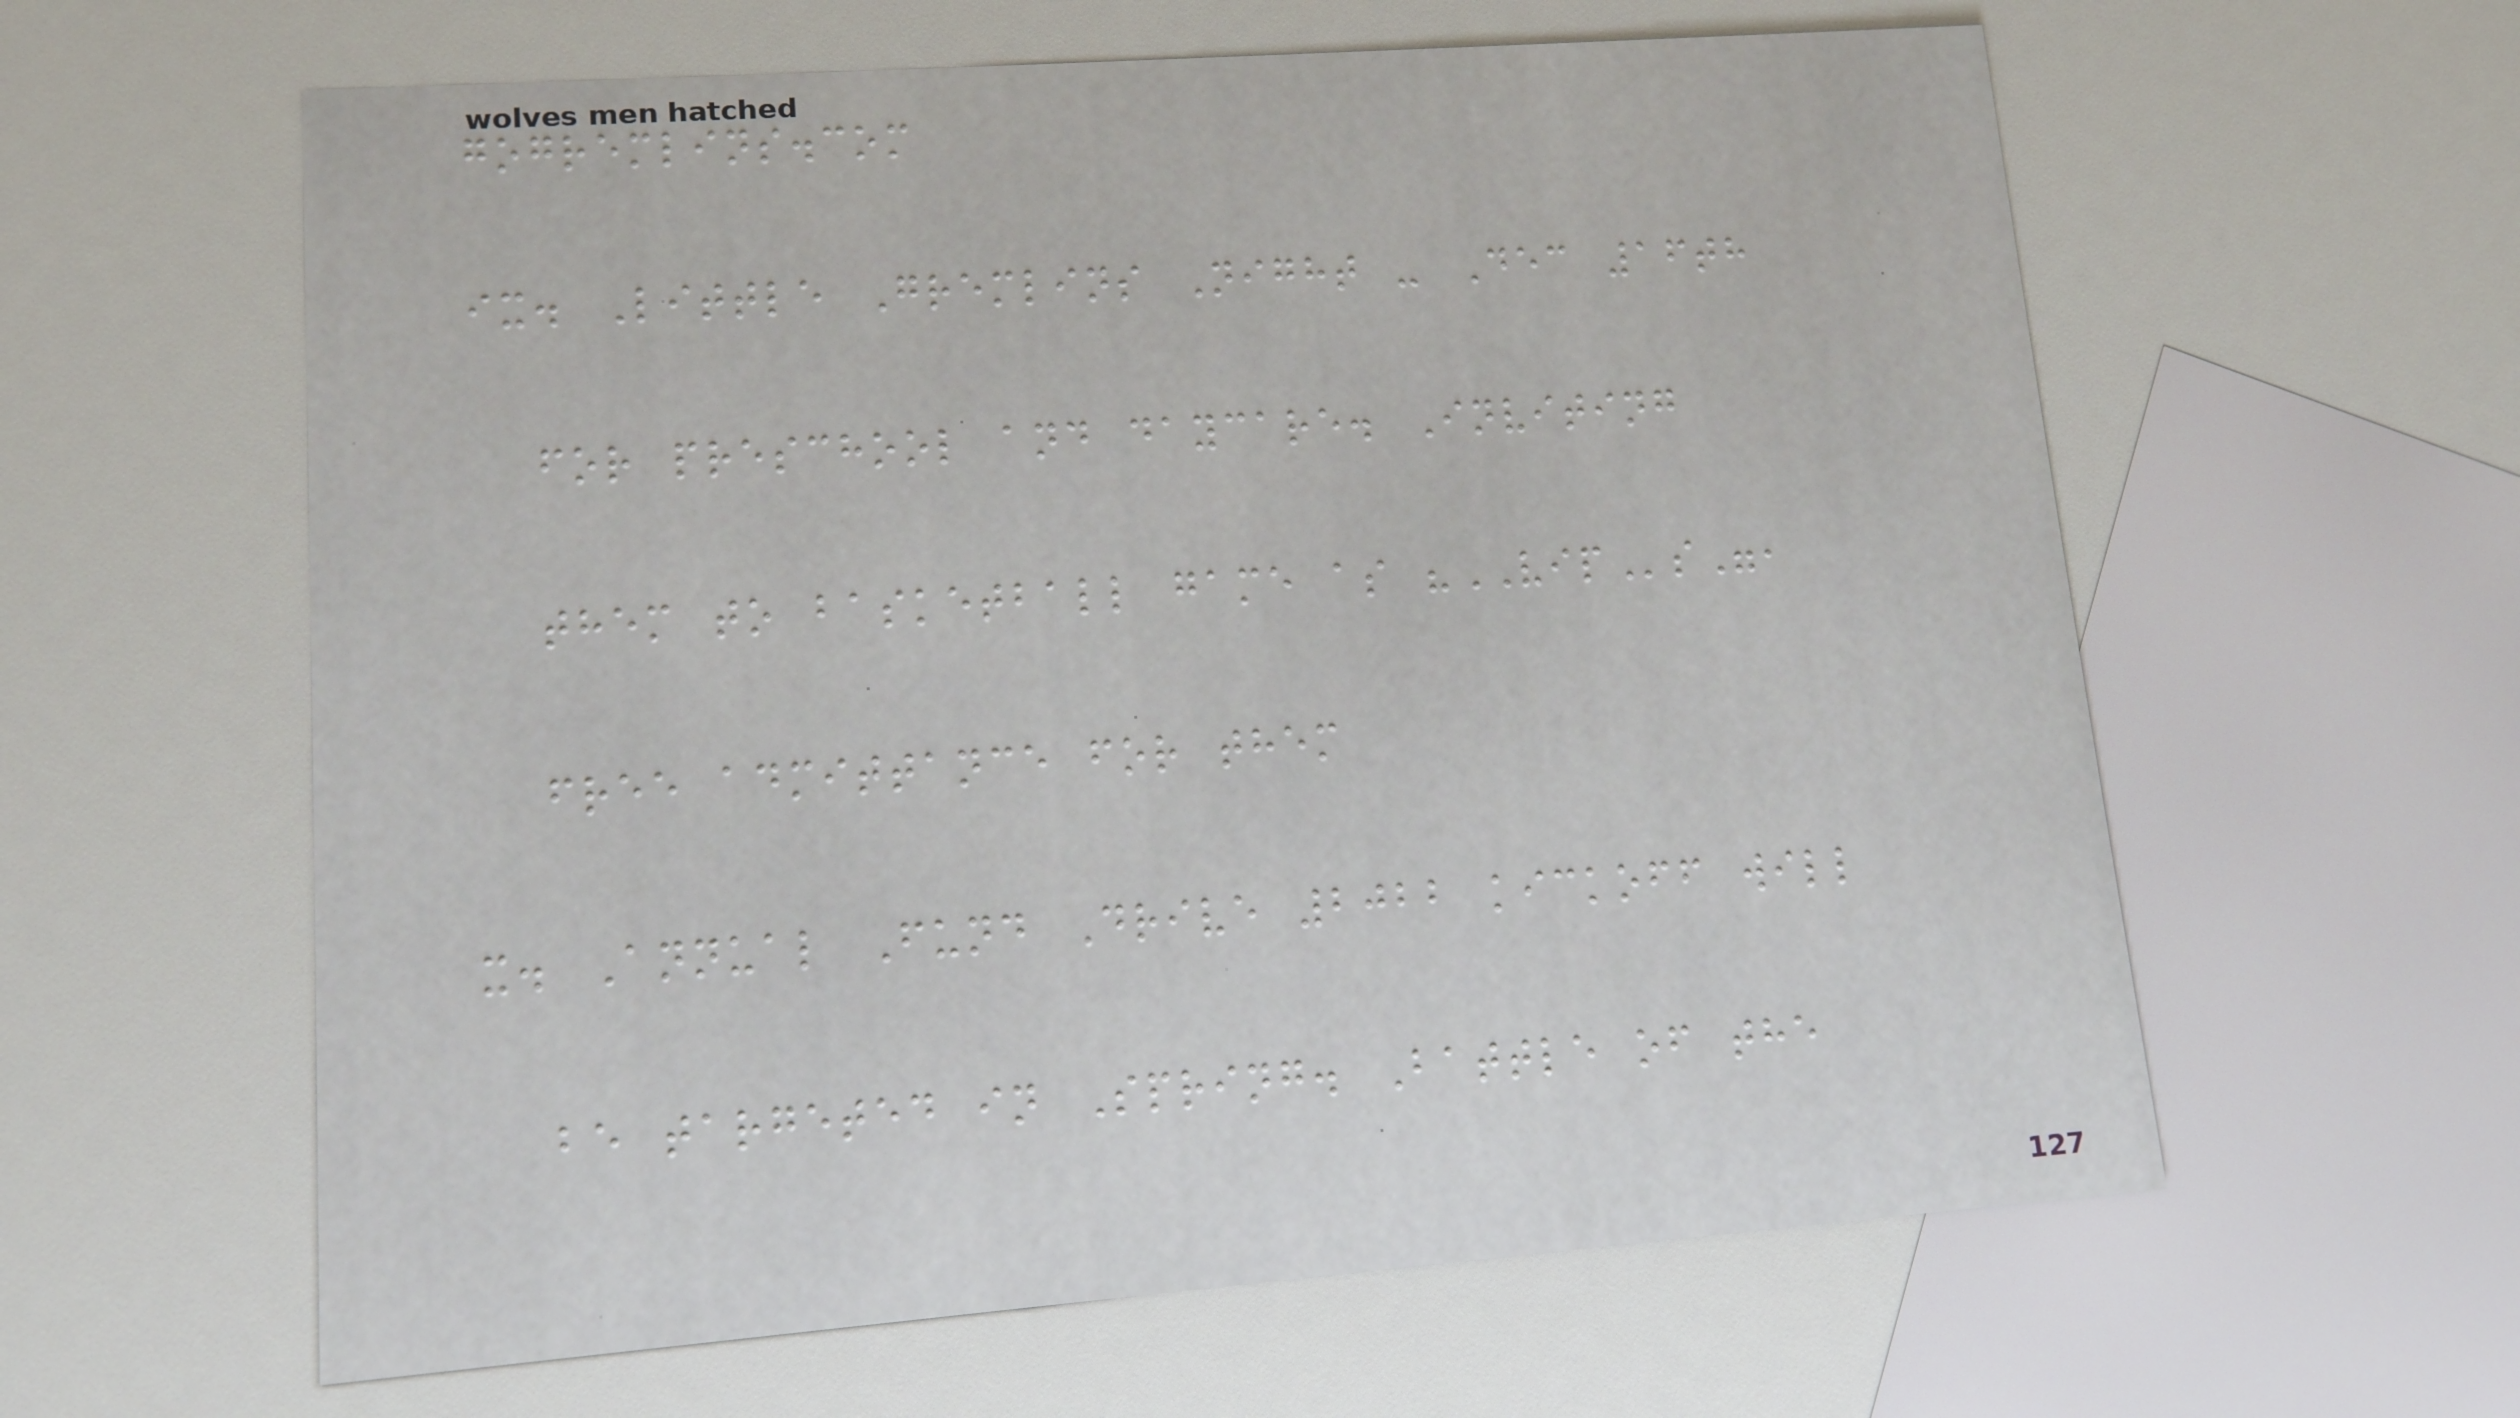gogremlins.com
ix. Little Gremlins Night - Dec 16th
for preschool and daycare. Inviting
them to basketball game as "VIPs",
free admittance for them
x. Annual Fund Drive 2022 kickoff will
be targeted in Spring. Battle of the
